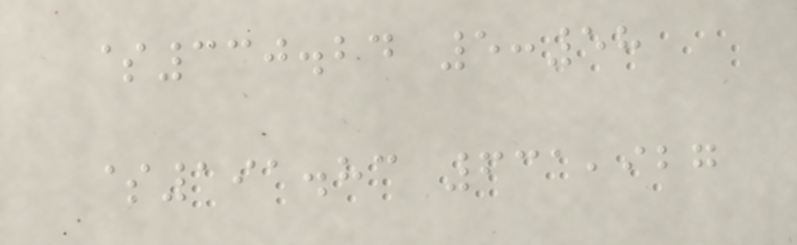$330.24 5:58
$191.83 631,927
